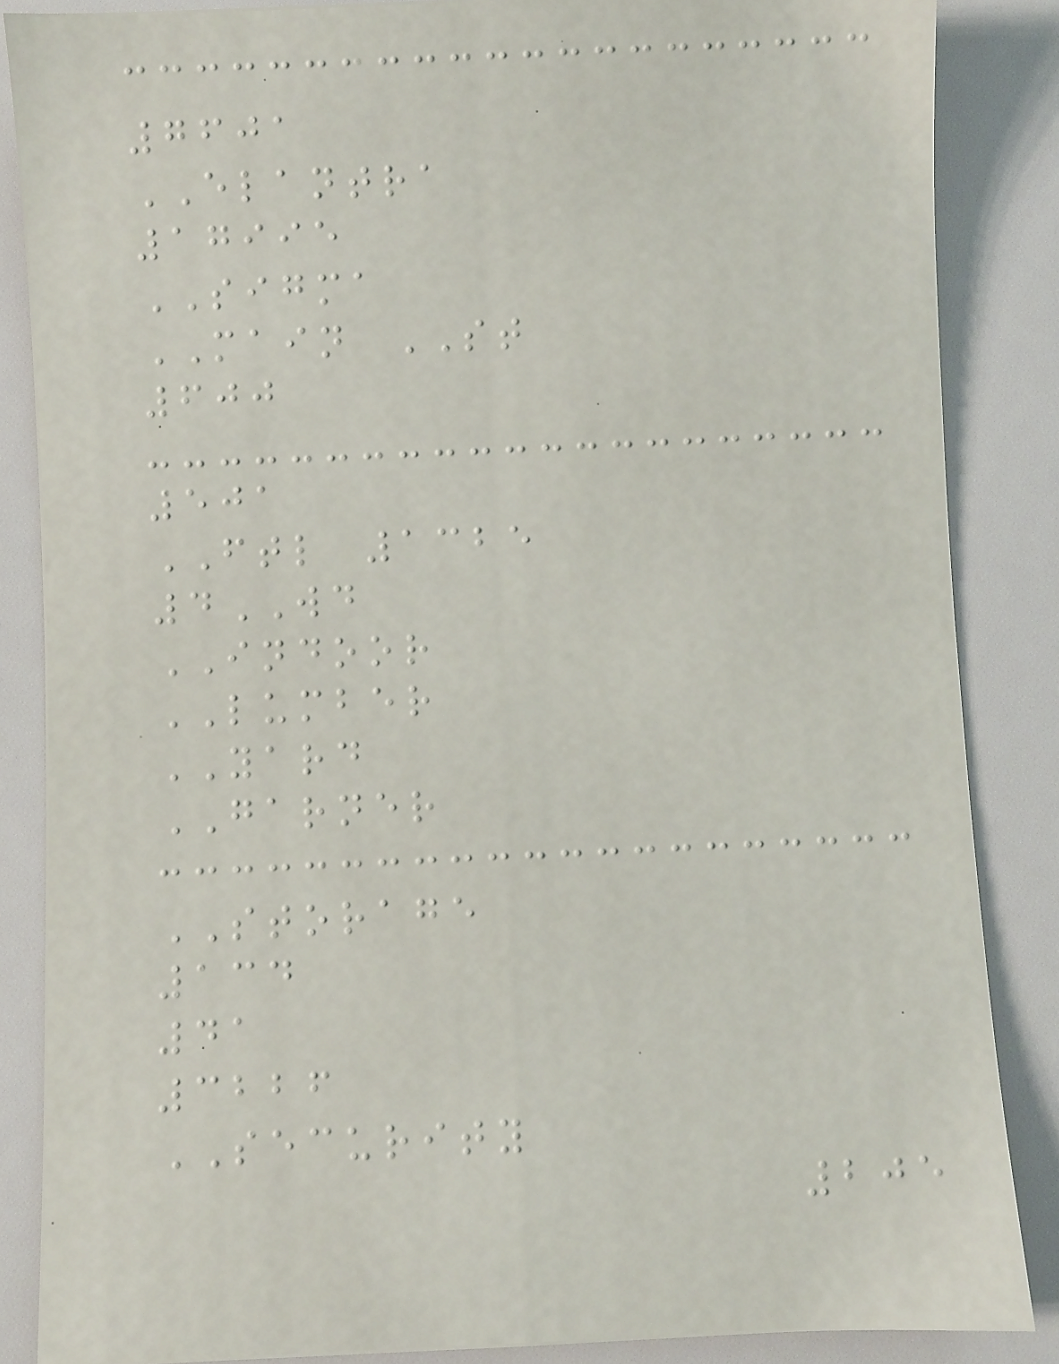7601
ELANTRA
17995
SIGMA
MAIN ST
600
501
FTL 1325
4WD
INDOOR
LUMBER
YARD
GARNER
STORAGE
134
41
3226
SECURITY
205
